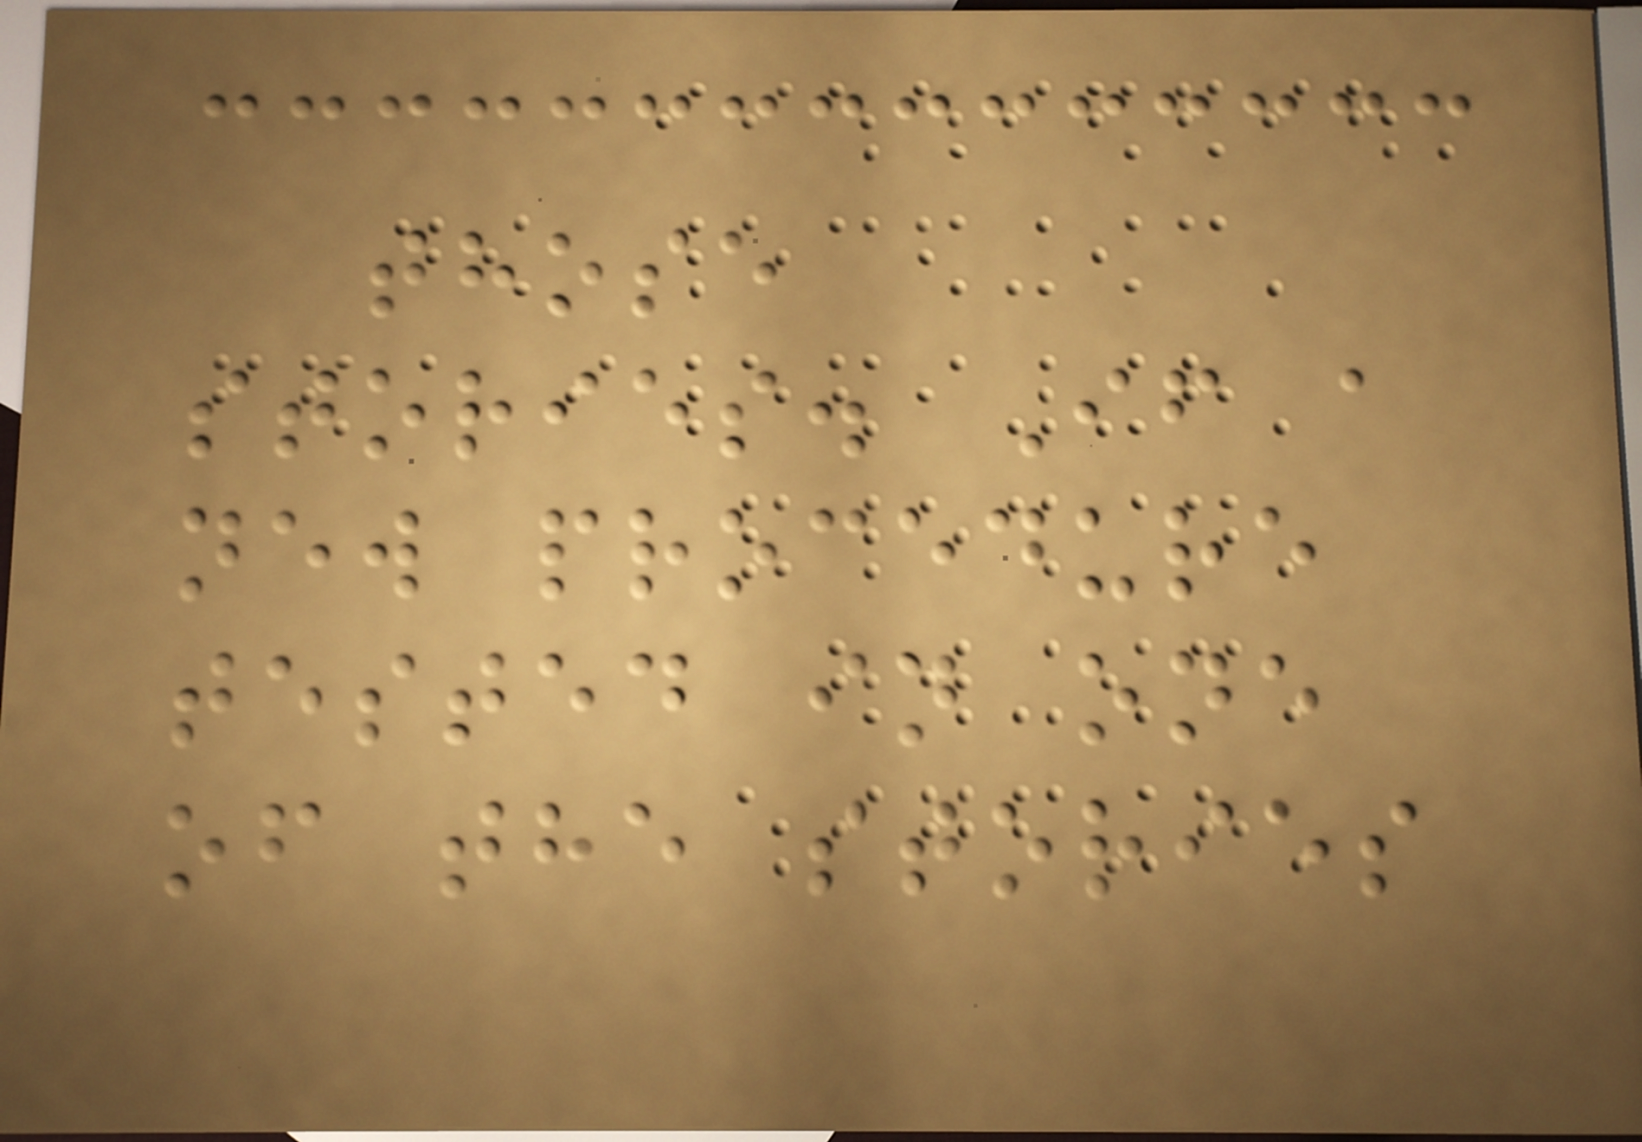those
stories. If a
new procedure
tested in one
of the stories
